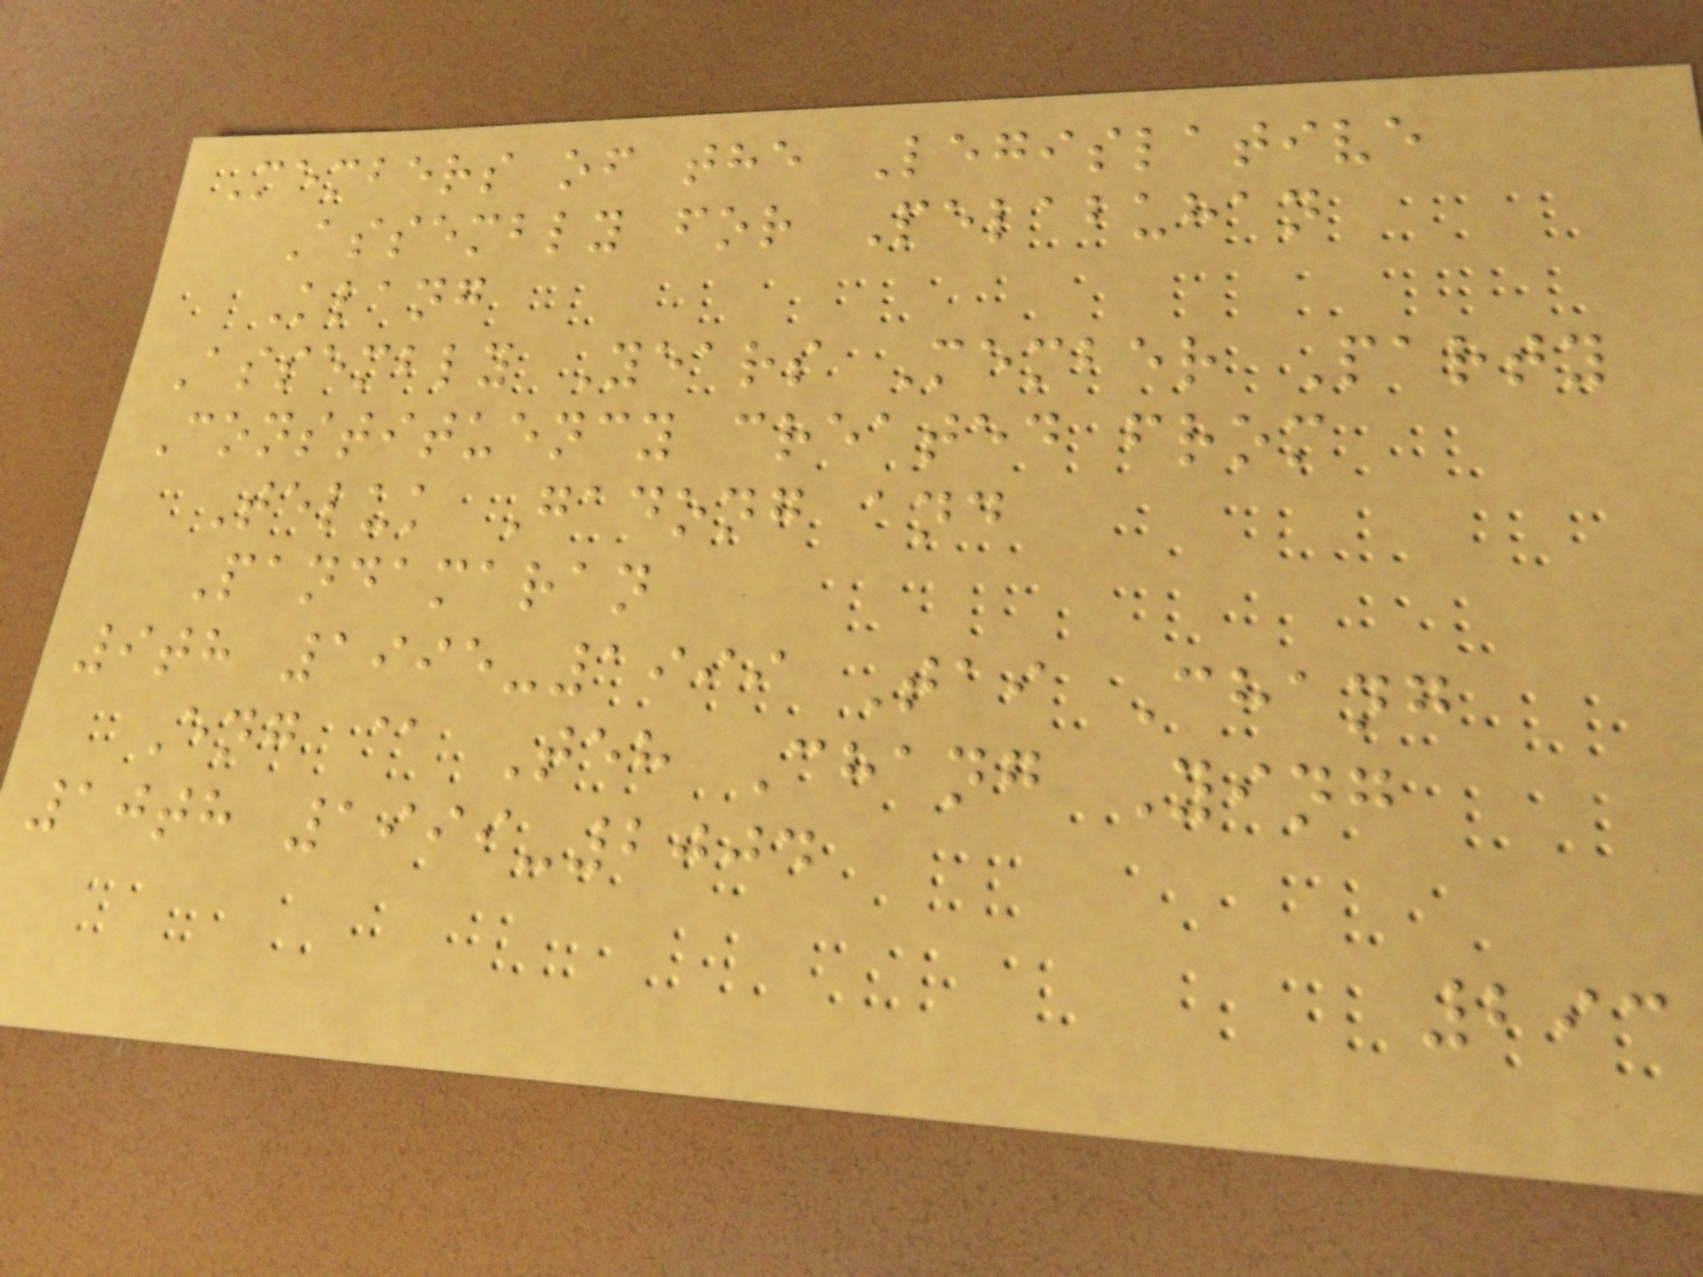Members of the Legislative
Assembly for Pelabuhan
Klang
Assembly Years Member Party
Constituency created from
Teluk Gadong and
Pandamaran
9th 1995-1999 Tai Chang
Eng @ Teh Chang Ying
10th 1999-2004
293
